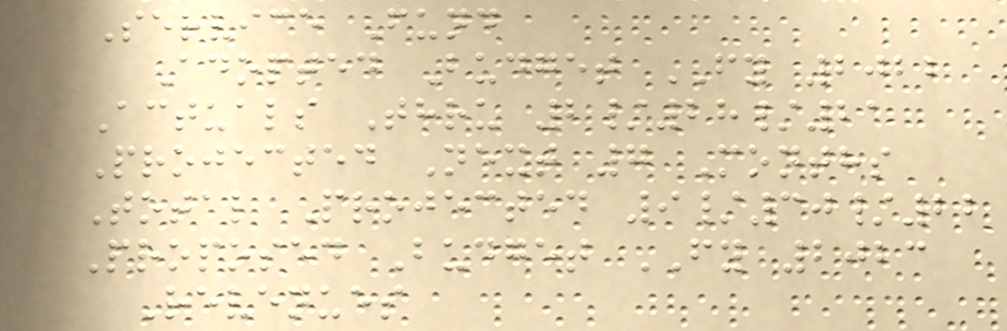Service Fund
Adopted Budget FY 2022
Actuals Thru 2/28/21
Projected Next 7 Months
Total Projected 9/30/22
Proposed Budget FY 2023
Revenues
